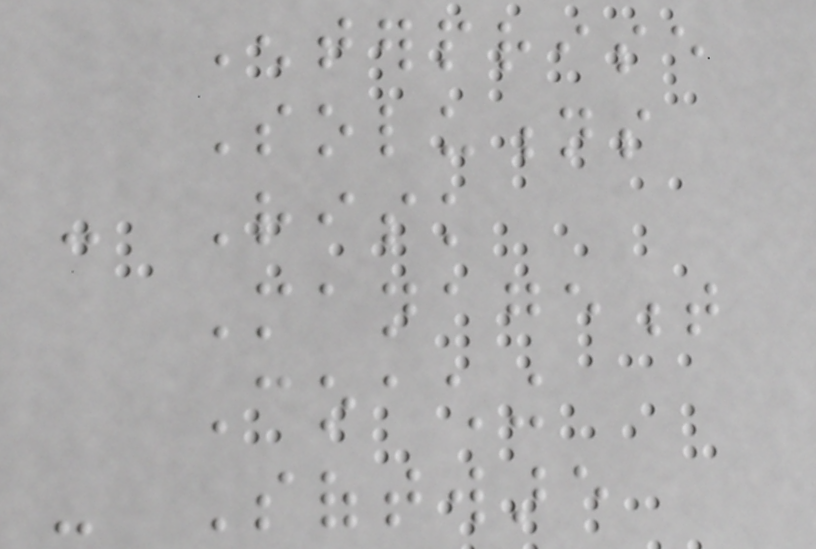Enterprise
Solutions
- Risk
Management
Coaching
- Software
